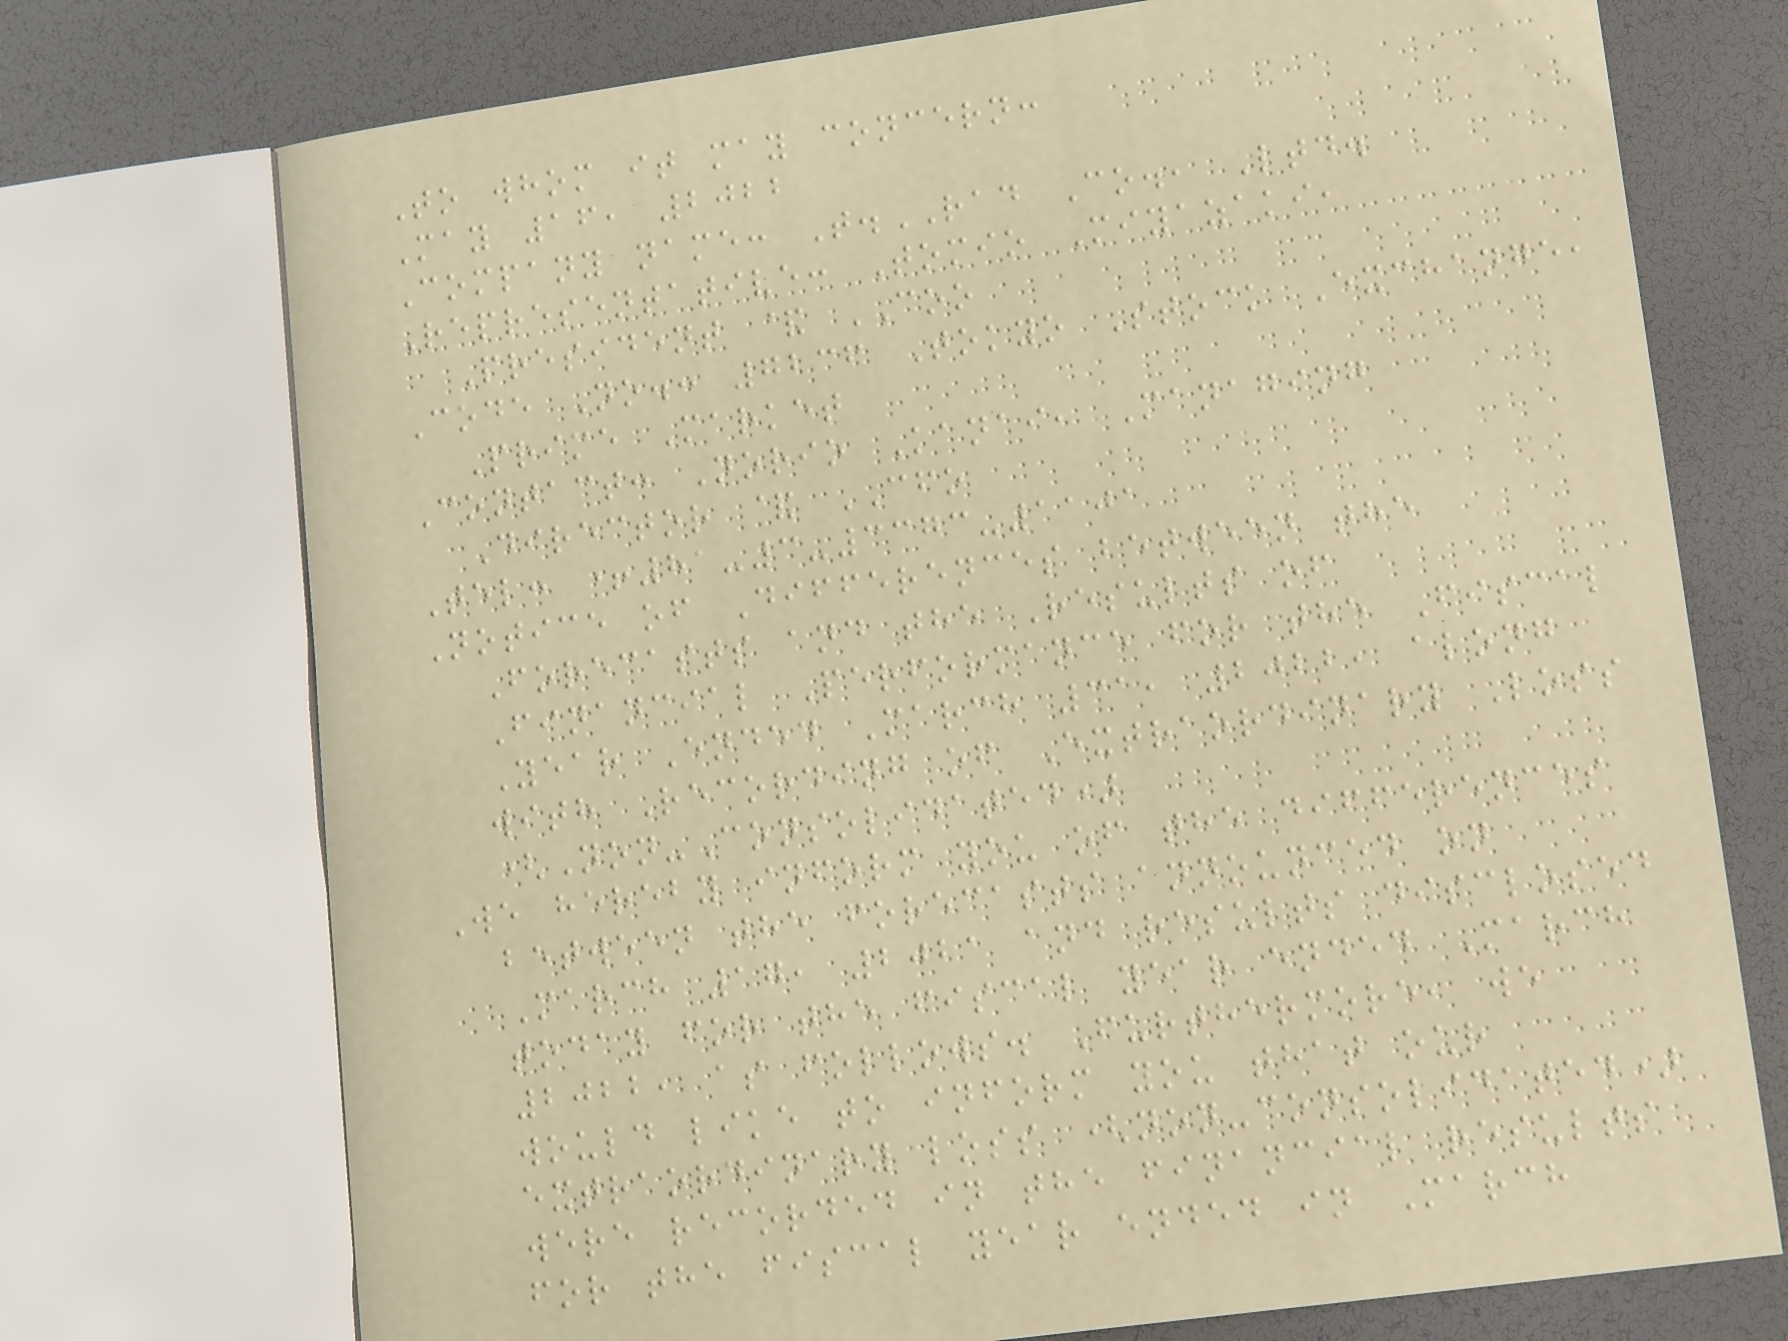To whom it may concern:
May 16, 2022
Company name: T.RAD Co., Ltd.
Representative: Tomio Miyazaki,
President & COO
Code No.: 7236 Tokyo Stock Exchange,
Prime Market
Contact: Norio Kanai, Managing
Director & CFO
Tel: +81-3-3373-1101
Notice of Differences between the
Forecasts and the Results of
Financial Performance for the Fiscal
Year Ended March 31, 2022, along
with Recording of Extraordinary Loss
(Non-Consolidated)
We hereby inform you of the differences
between the forecasts announced on
March 17, 2021 and results disclosed
today for the fiscal year ended March
2022, as follows. Furthermore, we
would like to inform you that our
extraordinary loss (non-consolidated)
were recorded in the financial results
for the fiscal year ended in March
